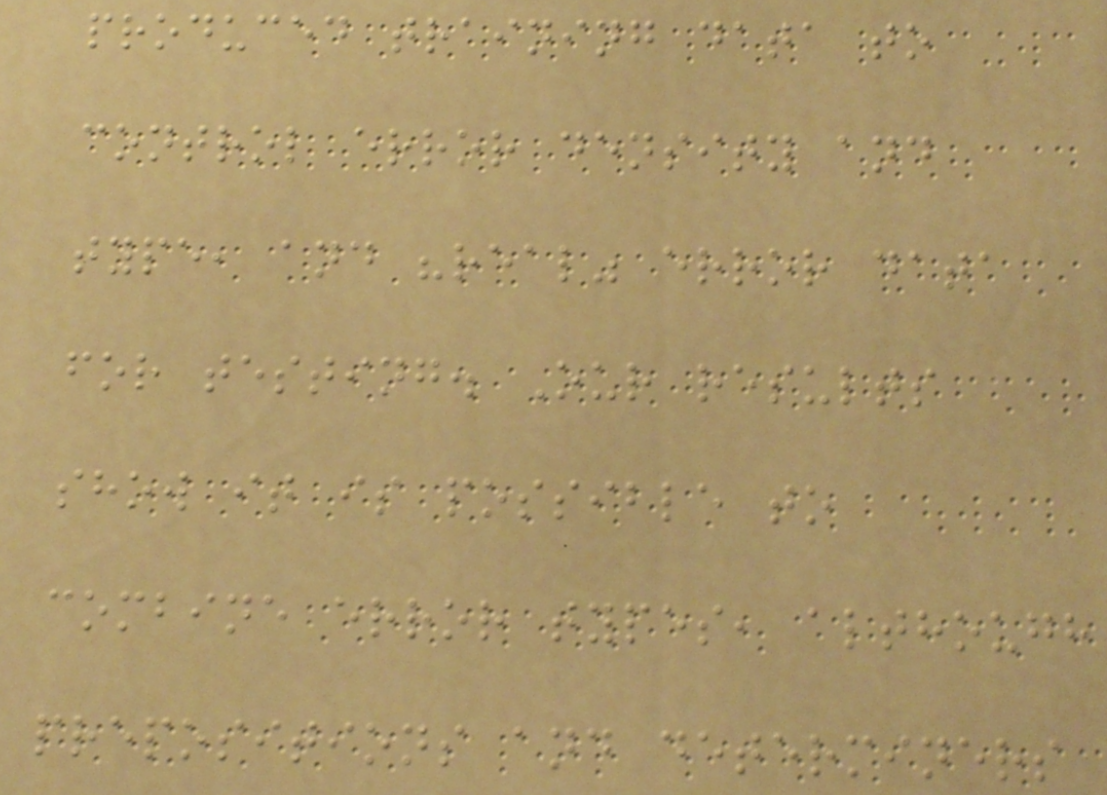produced training data to
control error density and
type, and "real" error data
for testing. Our results
show it is possible to
combine error types, although
prepositions and determiners
